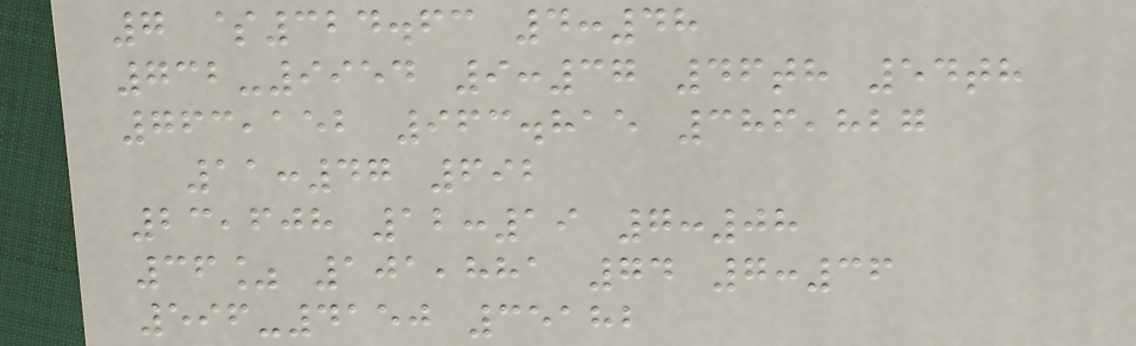7 $324.63 4:48
732-9954 9:37 46th 54th
763,152 963.815 386,827
11:47 692
23,608 12:19 7:08
36% 101,881 74 7:36
596-4150 35182
